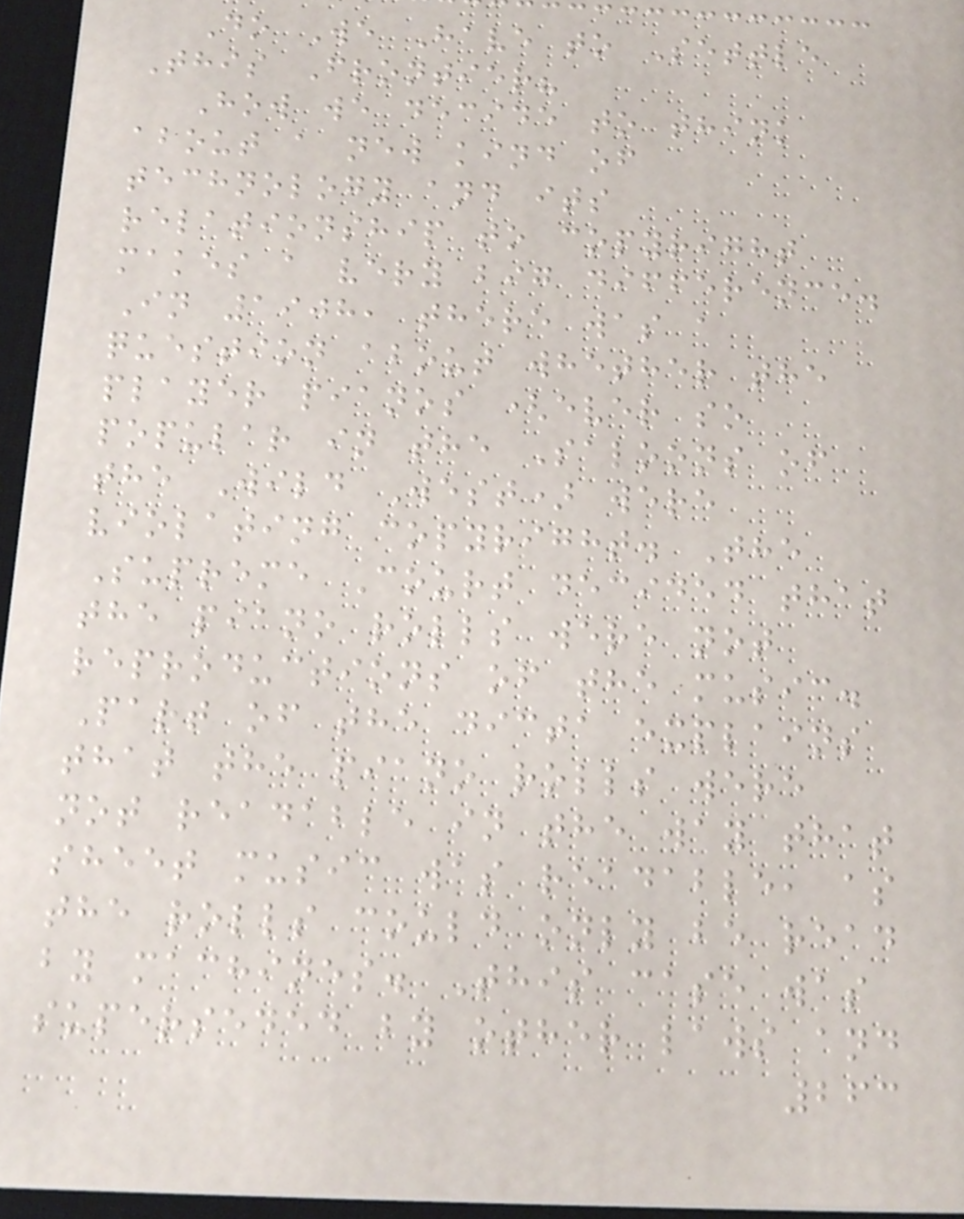Do We Have to Settle
This Frontier?
How we decide to think
about a new kind of
technology and its
relationship to copyright
makes a very big difference.
In 1908, there was a
question about whether the
player pianos (ever so
popular in the Saloons of
the Wild West) were
violating copyright. The
Supreme Court decided that
the piano rolls were not
reproductions of the music.
Part of the dicta explains
that the piano rolls were
not readable in the way that
sheet music was readable, as
the rolls could only be read
by machines. This case was
superseded by other laws and
263
